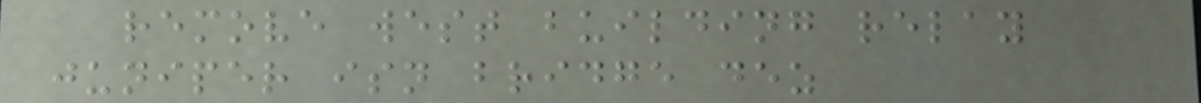remove west building relay
juniper isn bridge dez
